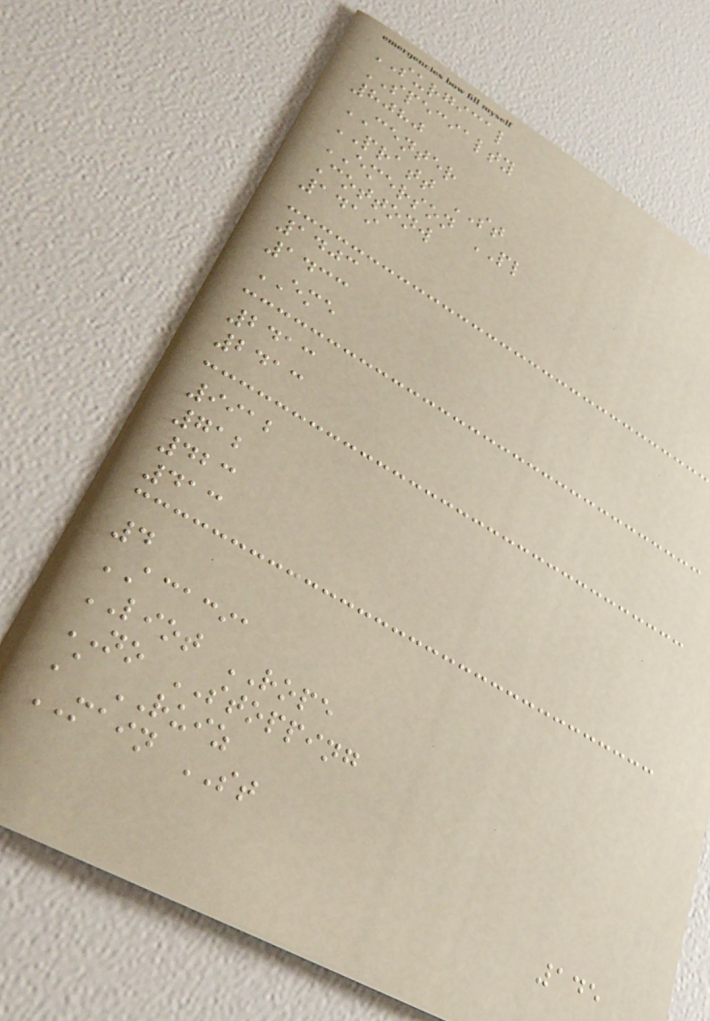SURGICAL
SPECIALTY
8080
CENTER
PRATT ST
EMERSON PL
Cottonw
1419
1403
1433
EME
2413
2413
9912
712
423
413
4
ACACIA
LIOT ROPE
NO STOPPING
A RUIZ
MAIN ST
145
